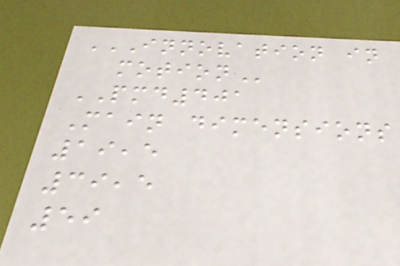INNOVATION IN
MOTION
PMD401
Main dimensions
19,5
39,5
59
